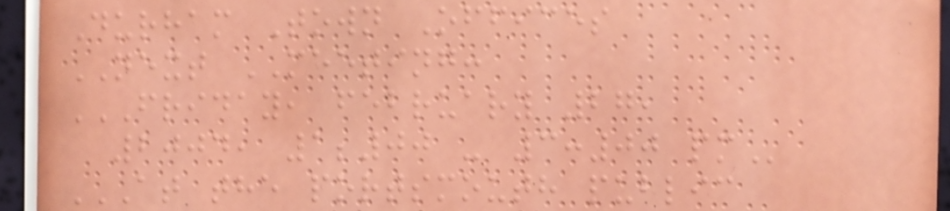Durham Town Offices
NEXT MEETING:
FRIDAY, FEBRUARY 27,
2004, 1;00 - 3:00 PM
AT THE PORTSMOUTH PUBLIC
